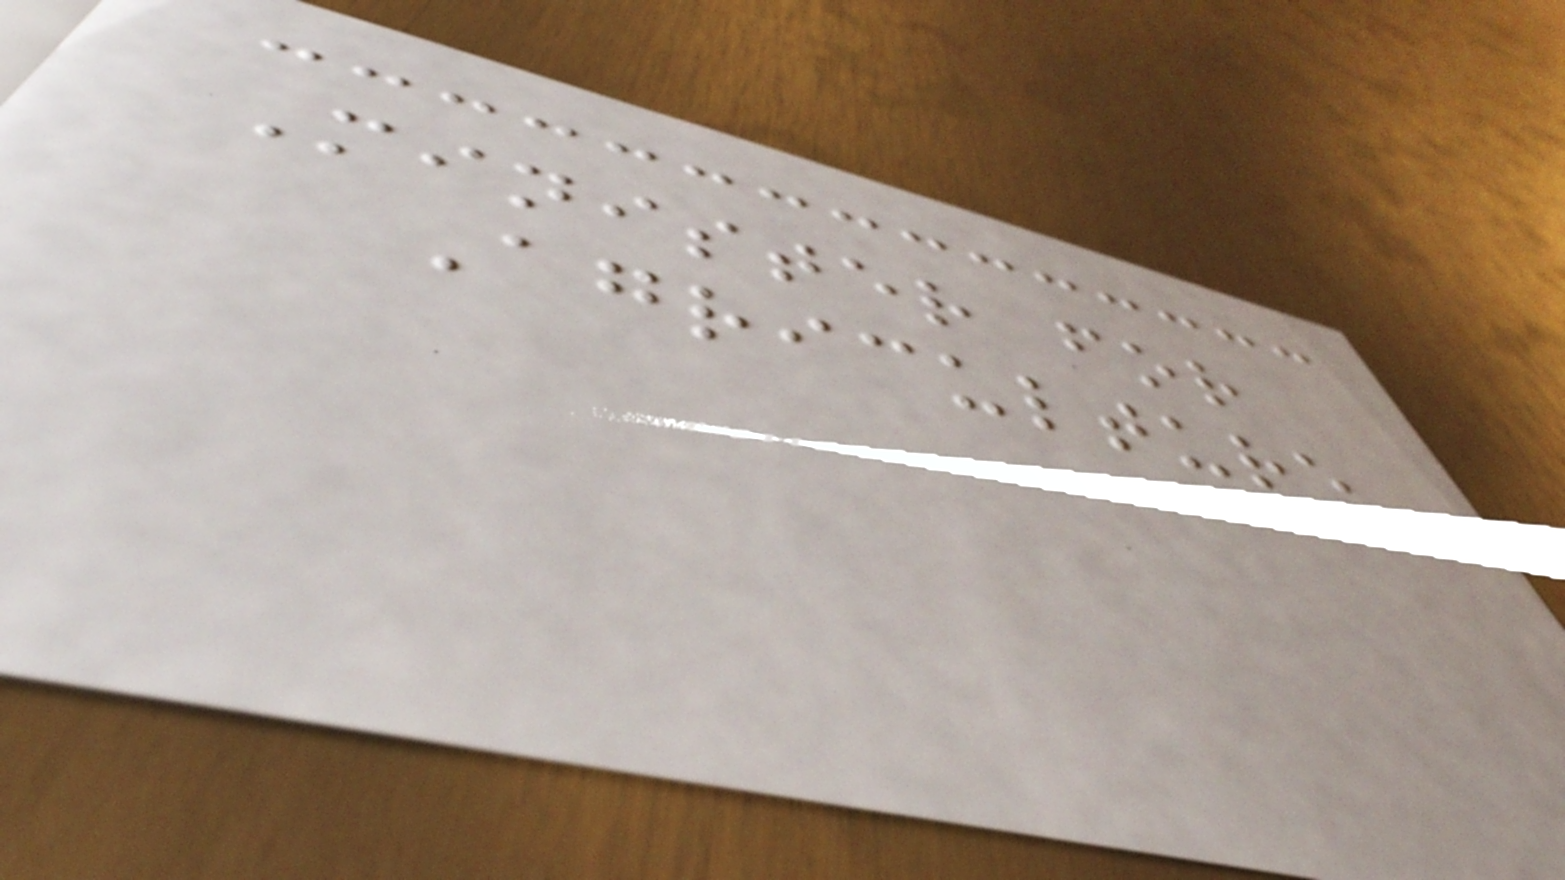Minister for
Agriculture
